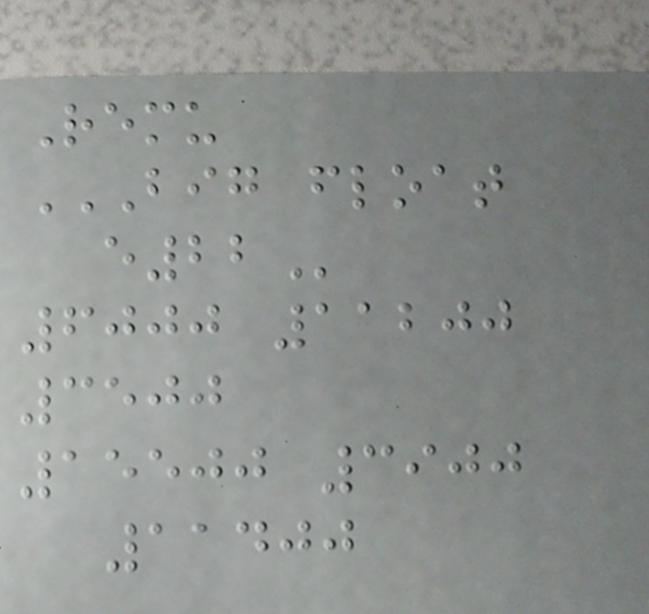Remu
BIG FLOAT
E22
6000 11200
3500
15500 3900
11400
